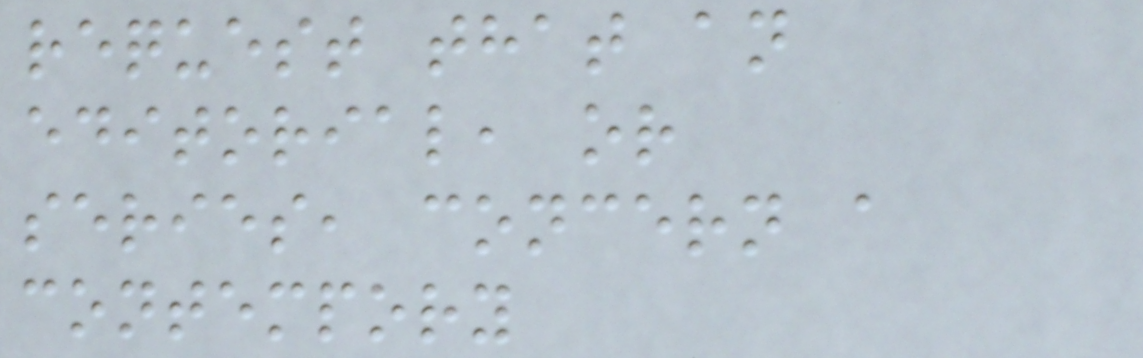request that an
editorial, or
series, concern a
contempory
